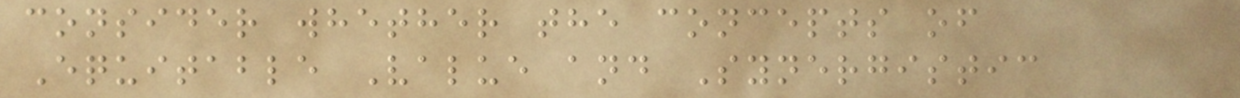consider whether the concepts of
Equitable Value and Synergistic
